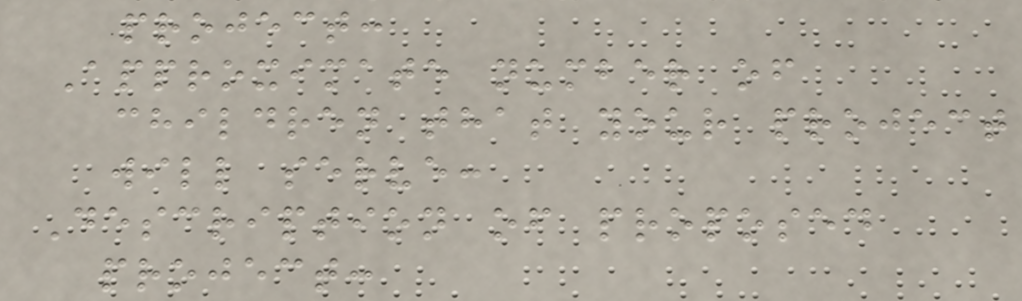project:
Approximate number of
children that your project
will serve:
Description of proposed
project:
